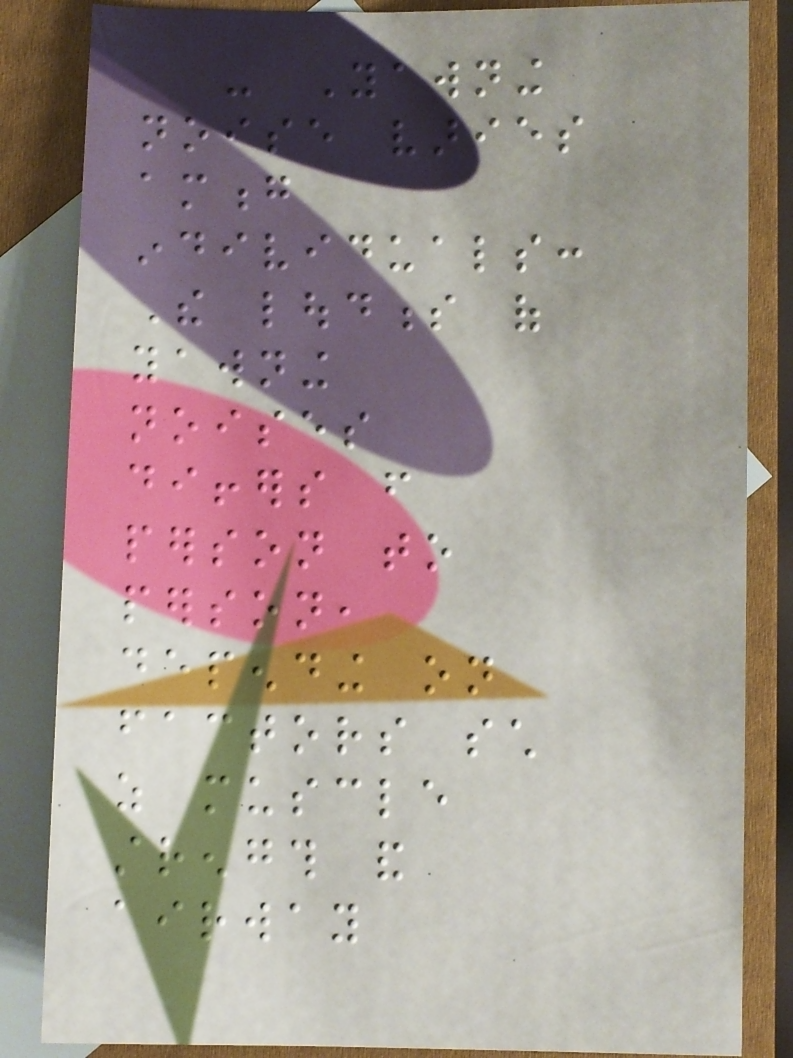- Yawning
noise varies
among
individuals:
The loudness of
yawning
noises
differs from
person to
person,
depending on
factors such
as muscle
strength and
airway
